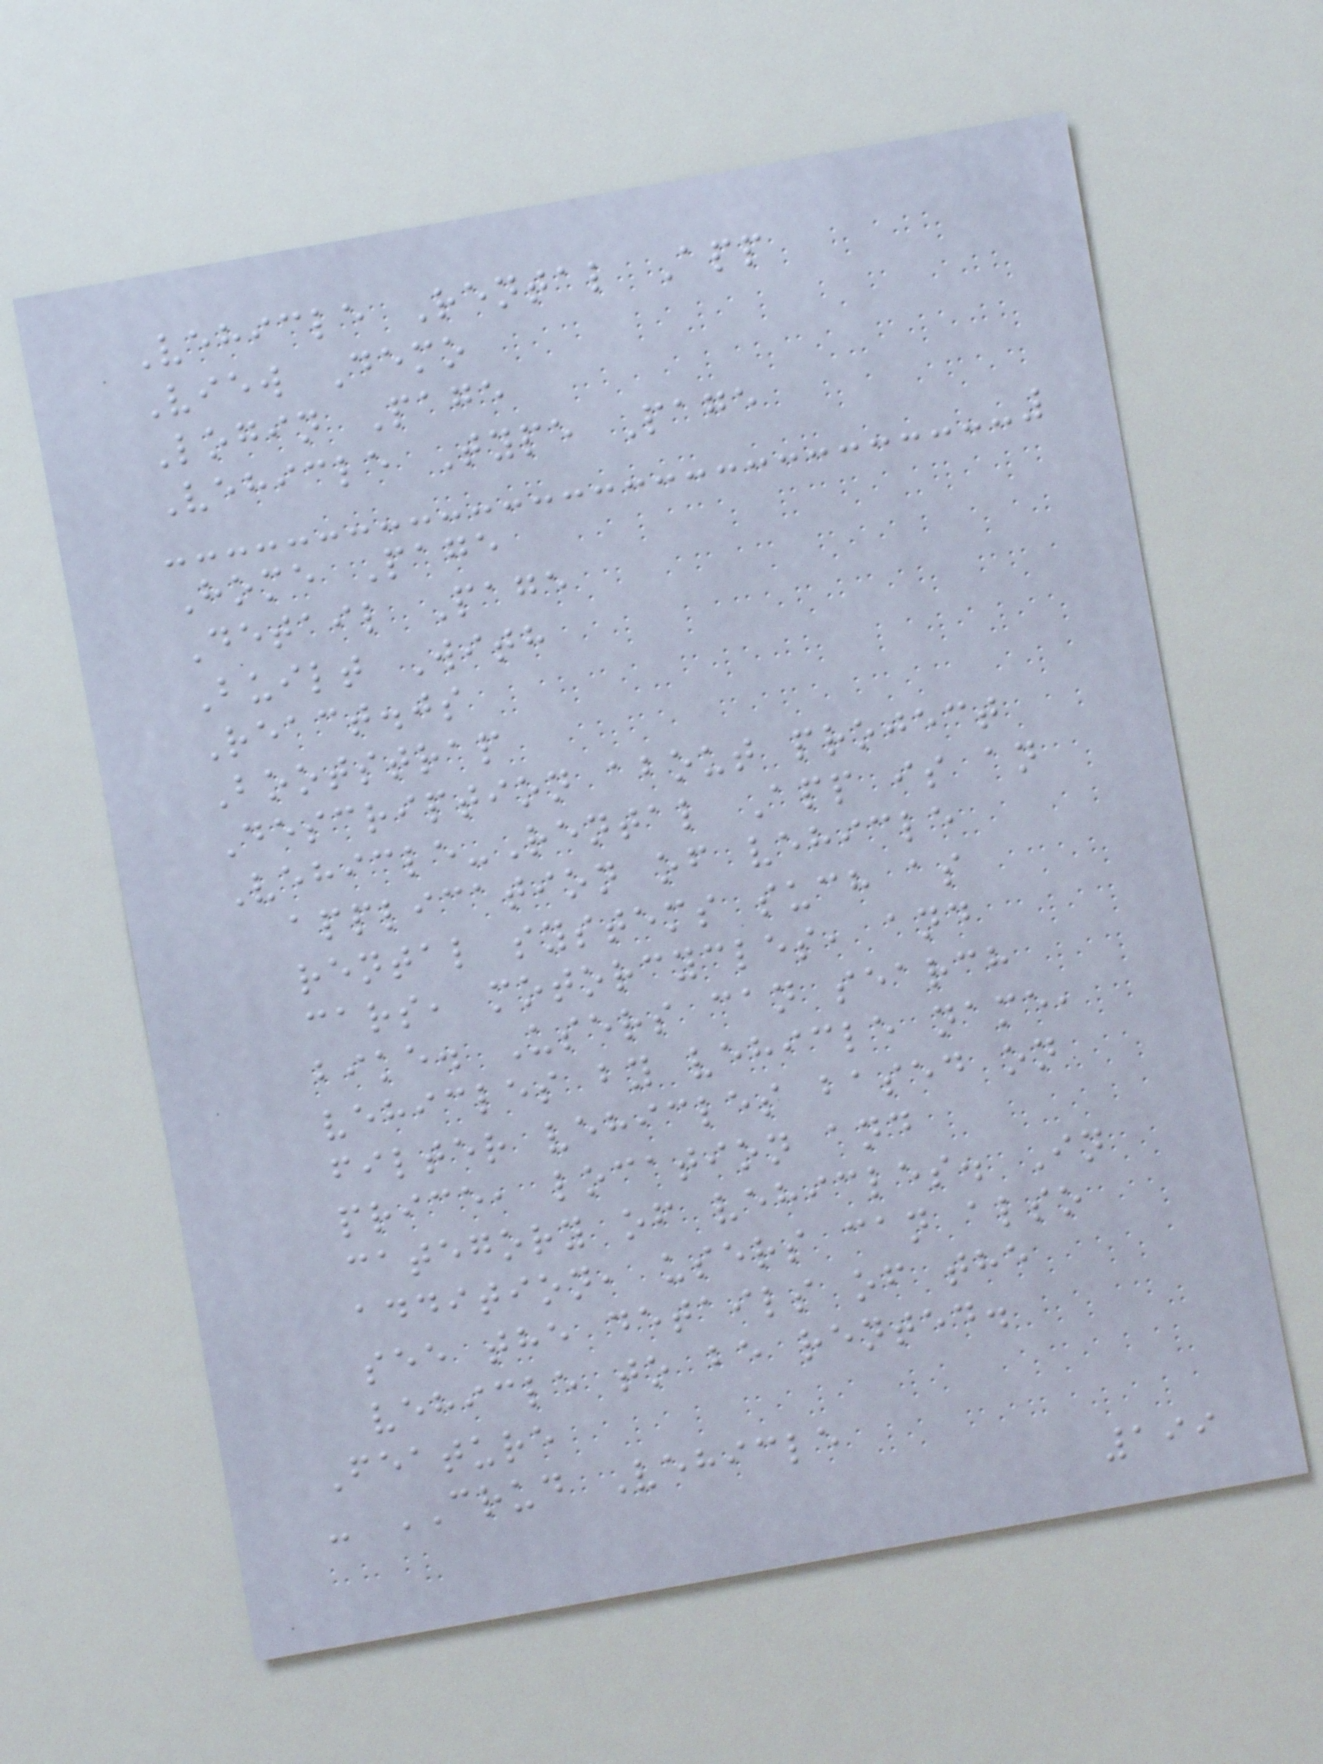Vehicle Rental App
View Demo
Login Page
Vehicle Type Page
Home Page
Detail Page
Built With
React.js
Bootstrap
Description about project
Vehicle-Rental App is an
application of vehicle
rental systems such as
cars, motorcycles, and
bike. Users can search
vehicles by vehicle name,
filter vehicles based on
price, location and
category of vehicles. In
addition, users can also
see the details of the
vehicle to be rented.
Feature
- CRUD Vehicle
199
